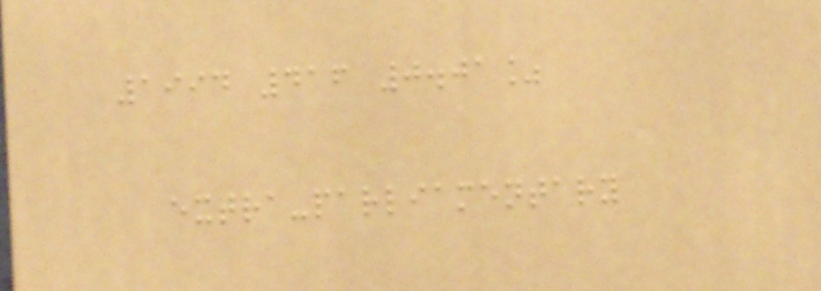1994 416 0.01%
extra-parliamentary
